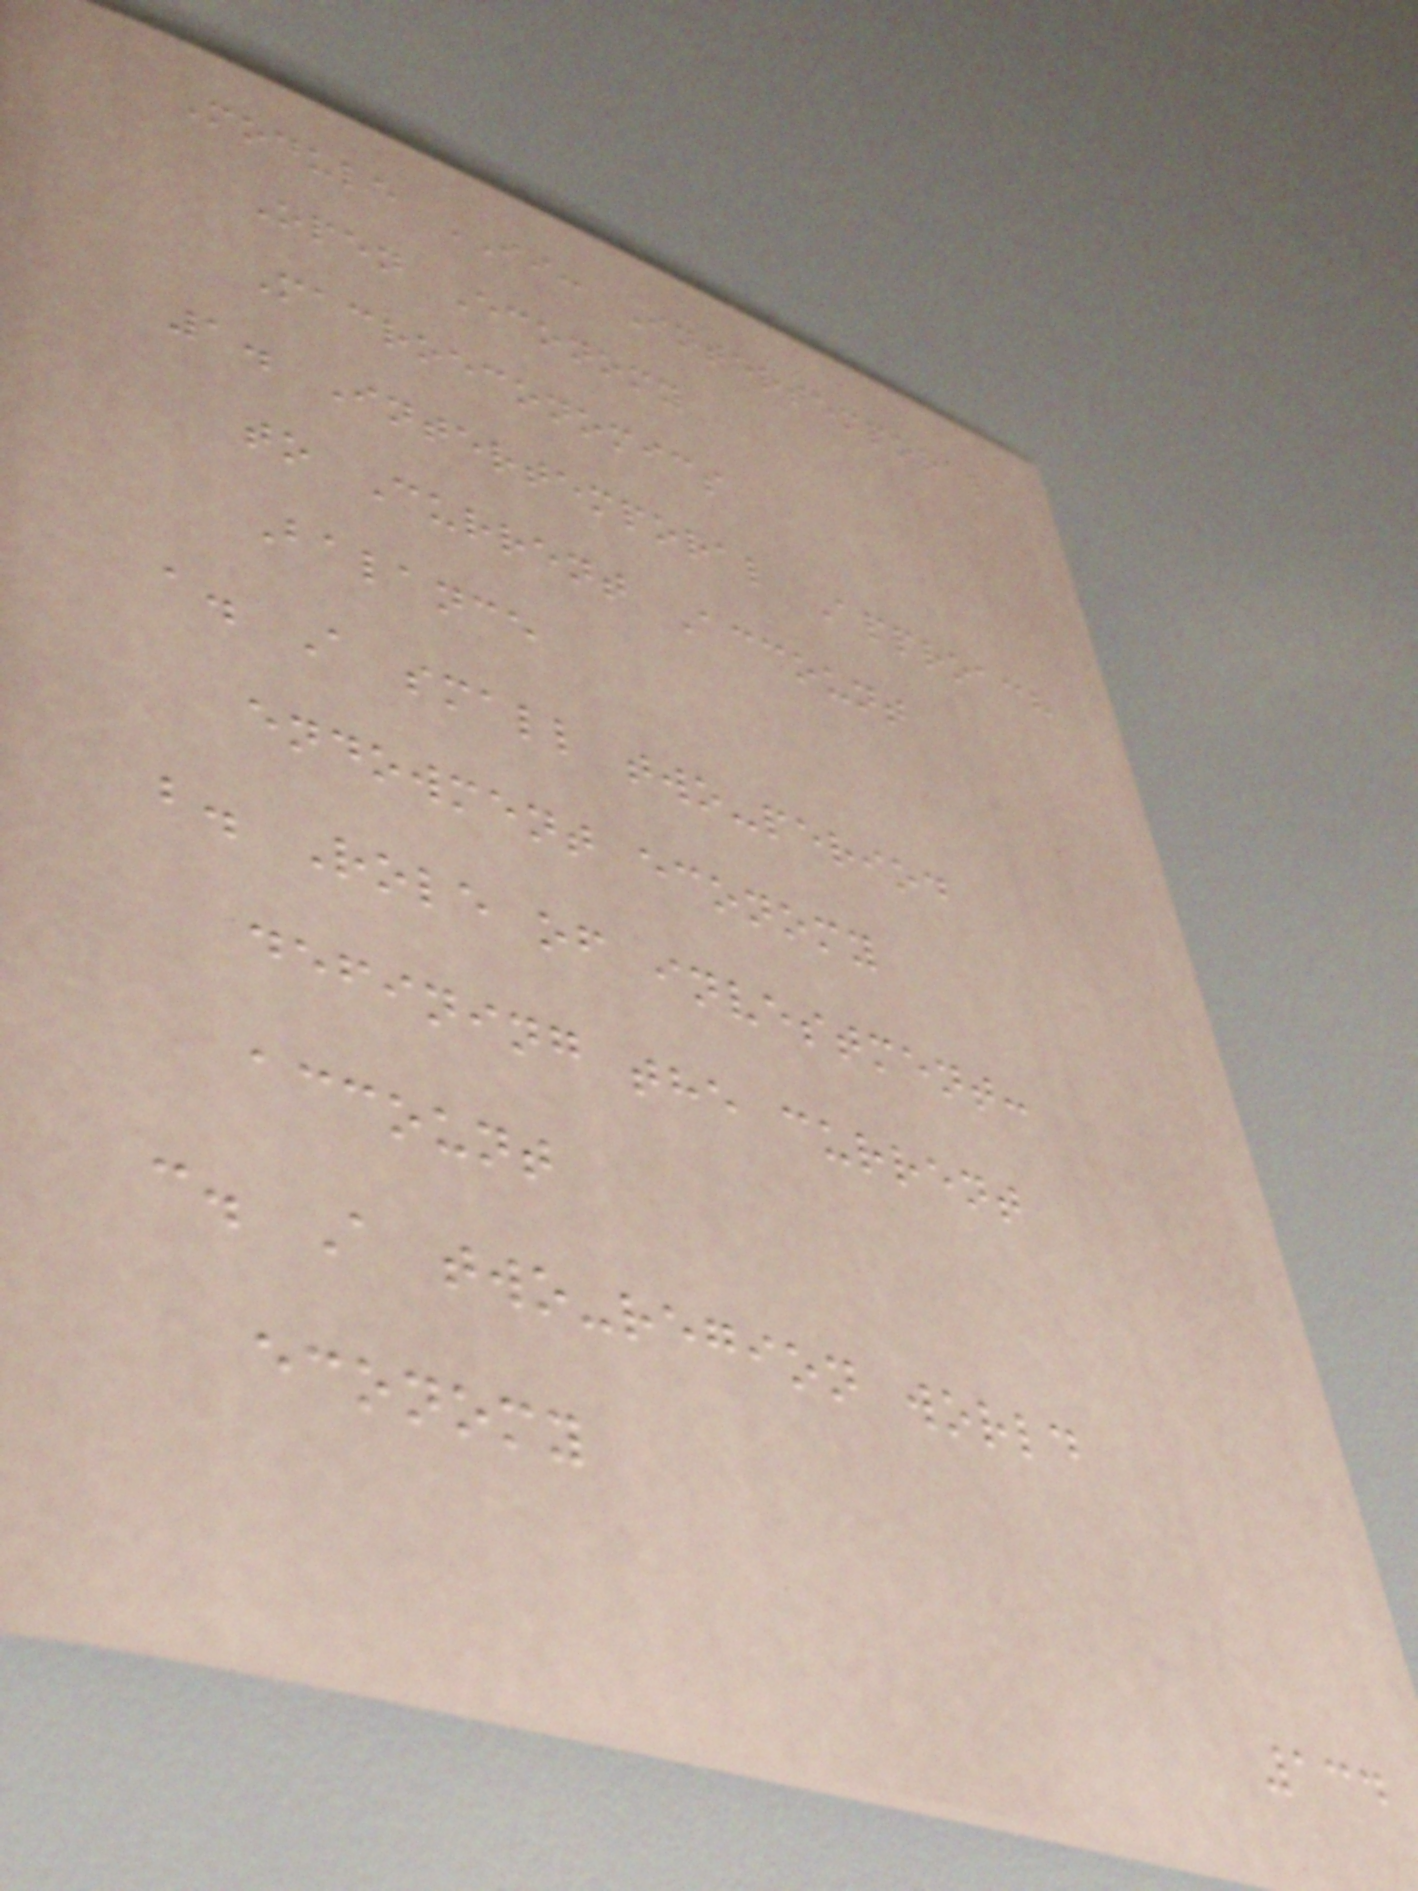Module II: Intertemporal
Open Economy
Macroeconomics
1. Intertemporal Approach
to Current Account
Balance
a. A small two-period
endowment economy
b. Role of investment:
defining the current
account
c. A two-region world
economy
134
